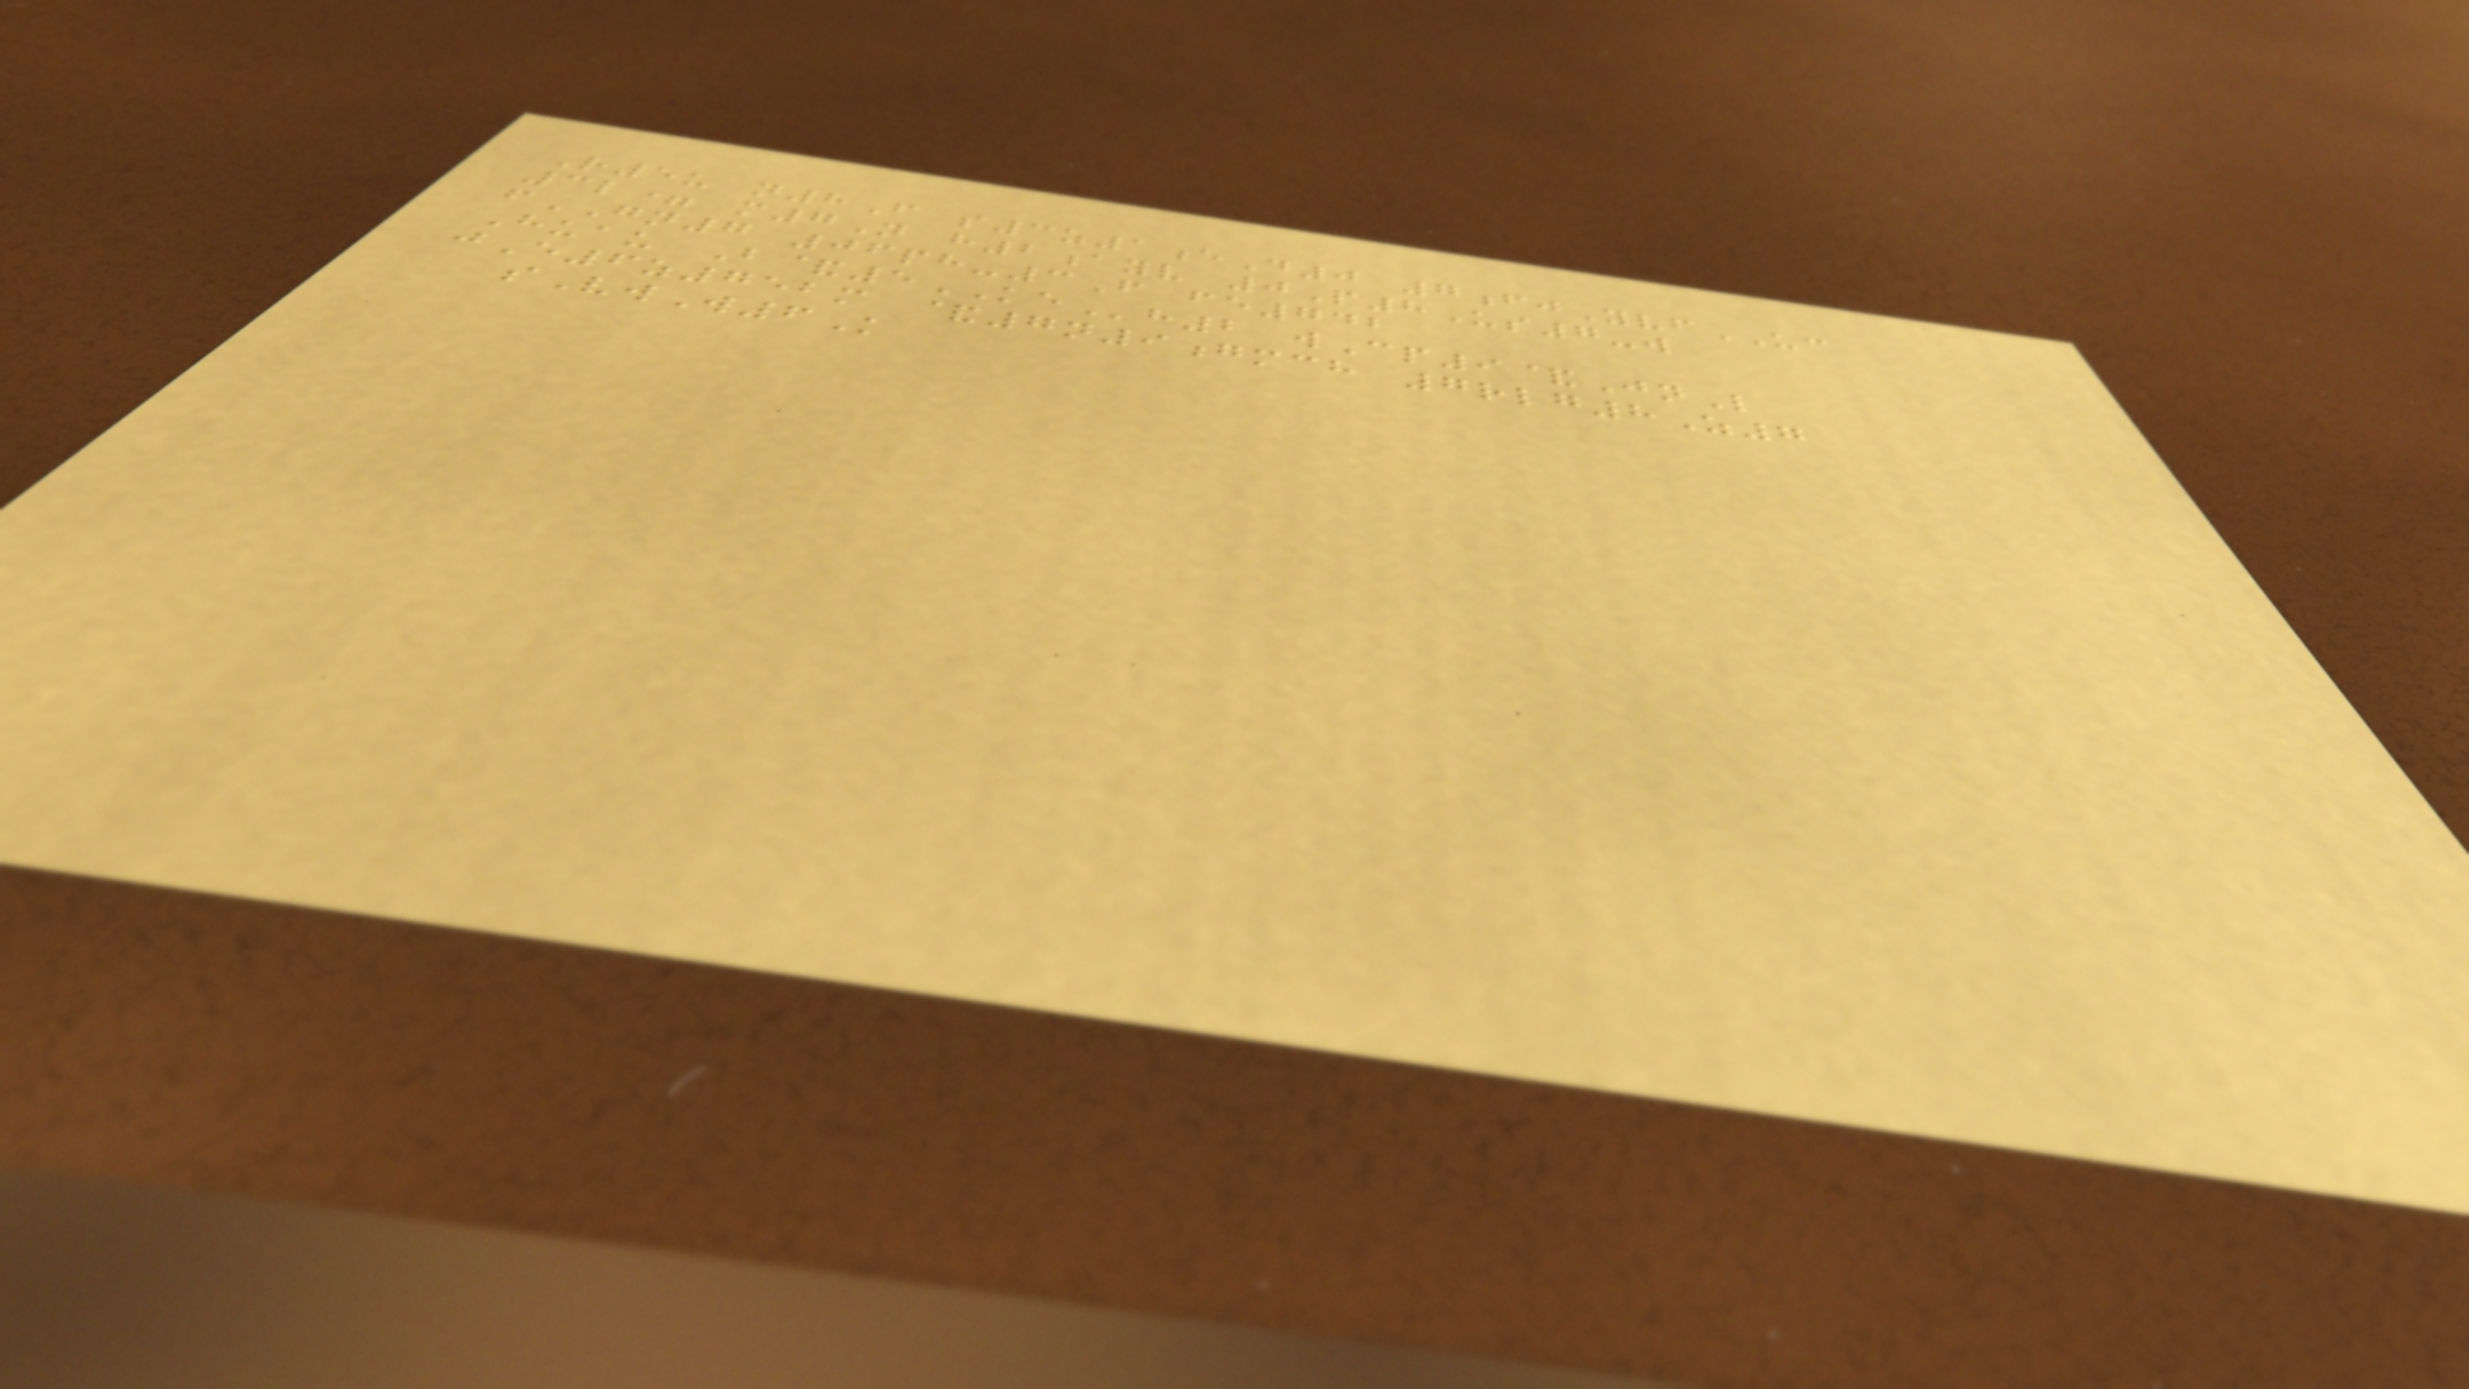R5u n8F s3z1eD0 7fjYvfUC
3l= m7N h2ayv 0P8Us7-w
fGN7 06ph-3F fe742
Huau B&5KEh2 wCp9&JnL
jE6z752m &7n9gmch 7rlg8Z7
sVwW6K
